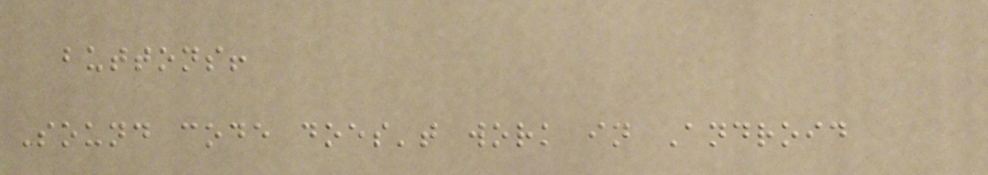buttons!
Sound code does't work in Android
